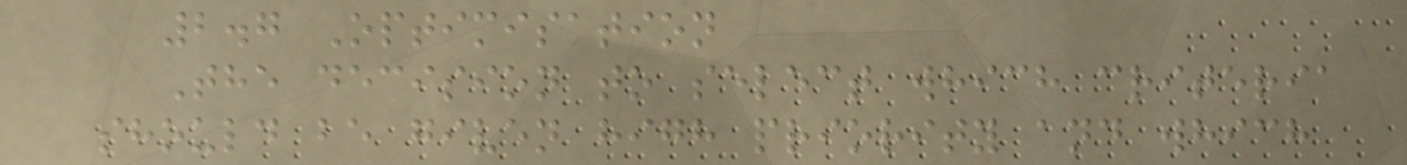2.7 Optimisation
The decision to select which criteria
should be given high priority and which
